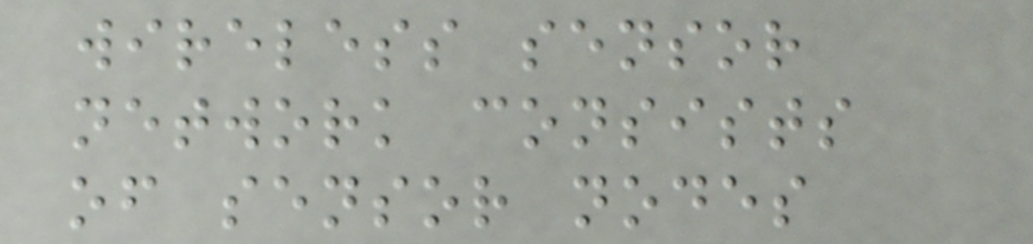wireless sensor
network consists
of sensor nodes
